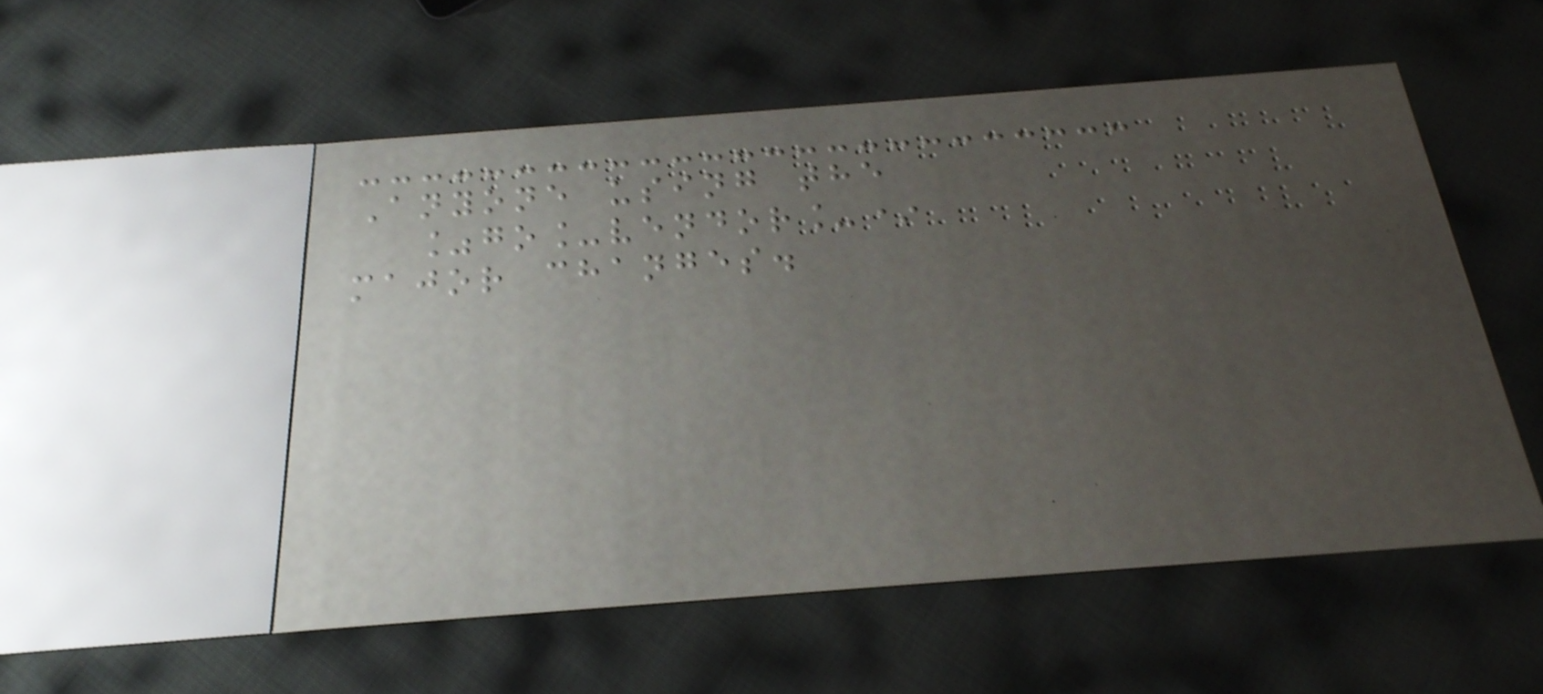Anyone using the
%go_vendor_*
major changes.
